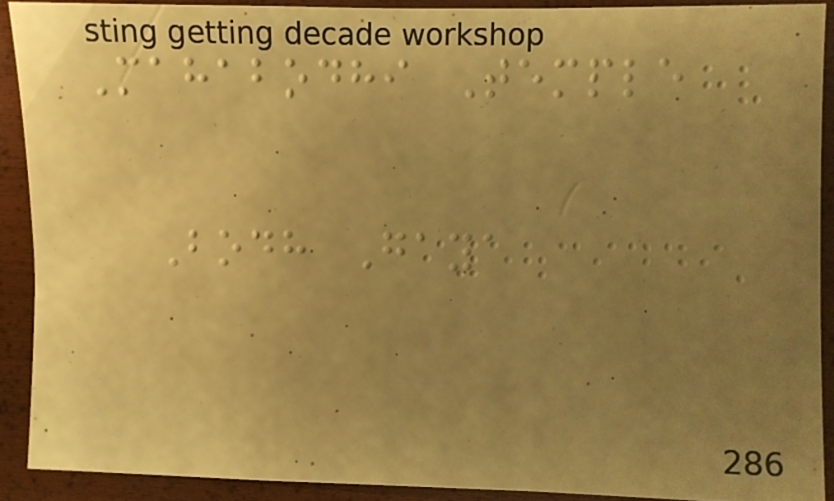Mahabodhi Temple
Bodh Gaya
